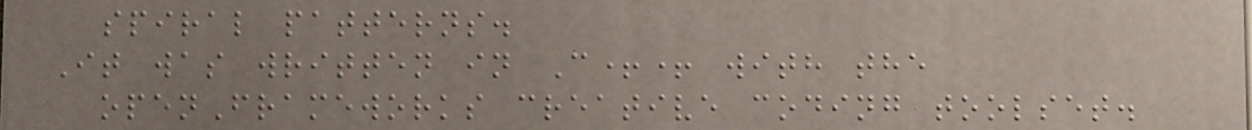spiral patterns.
It was written in C++ with the
openFrameworks creative coding toolset.
